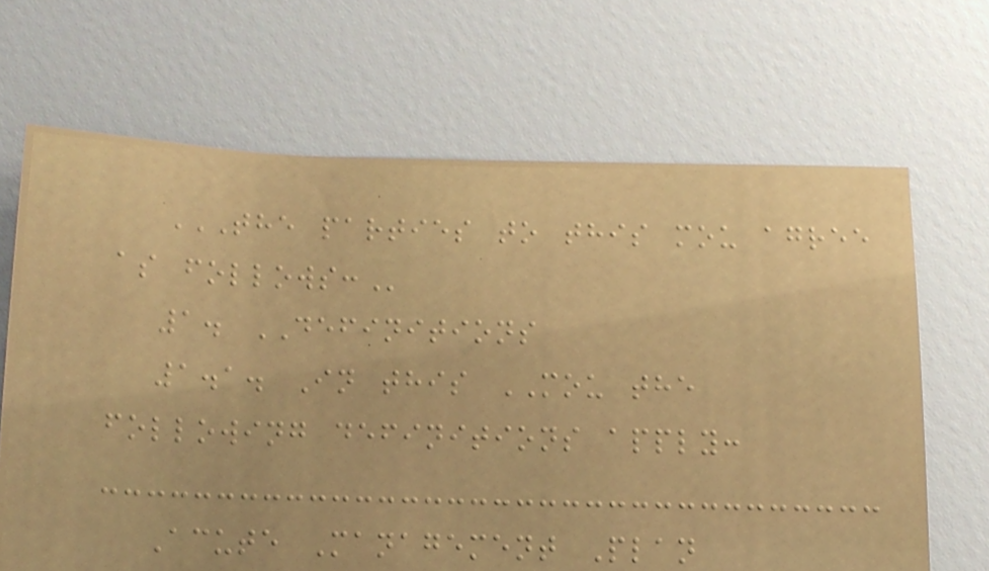THE PARTIES TO THIS MOU AGREE
AS FOLLOWS:
1. DEFINITIONS
1.1. In this MOU the
following definitions apply:
Acute Management Plan
